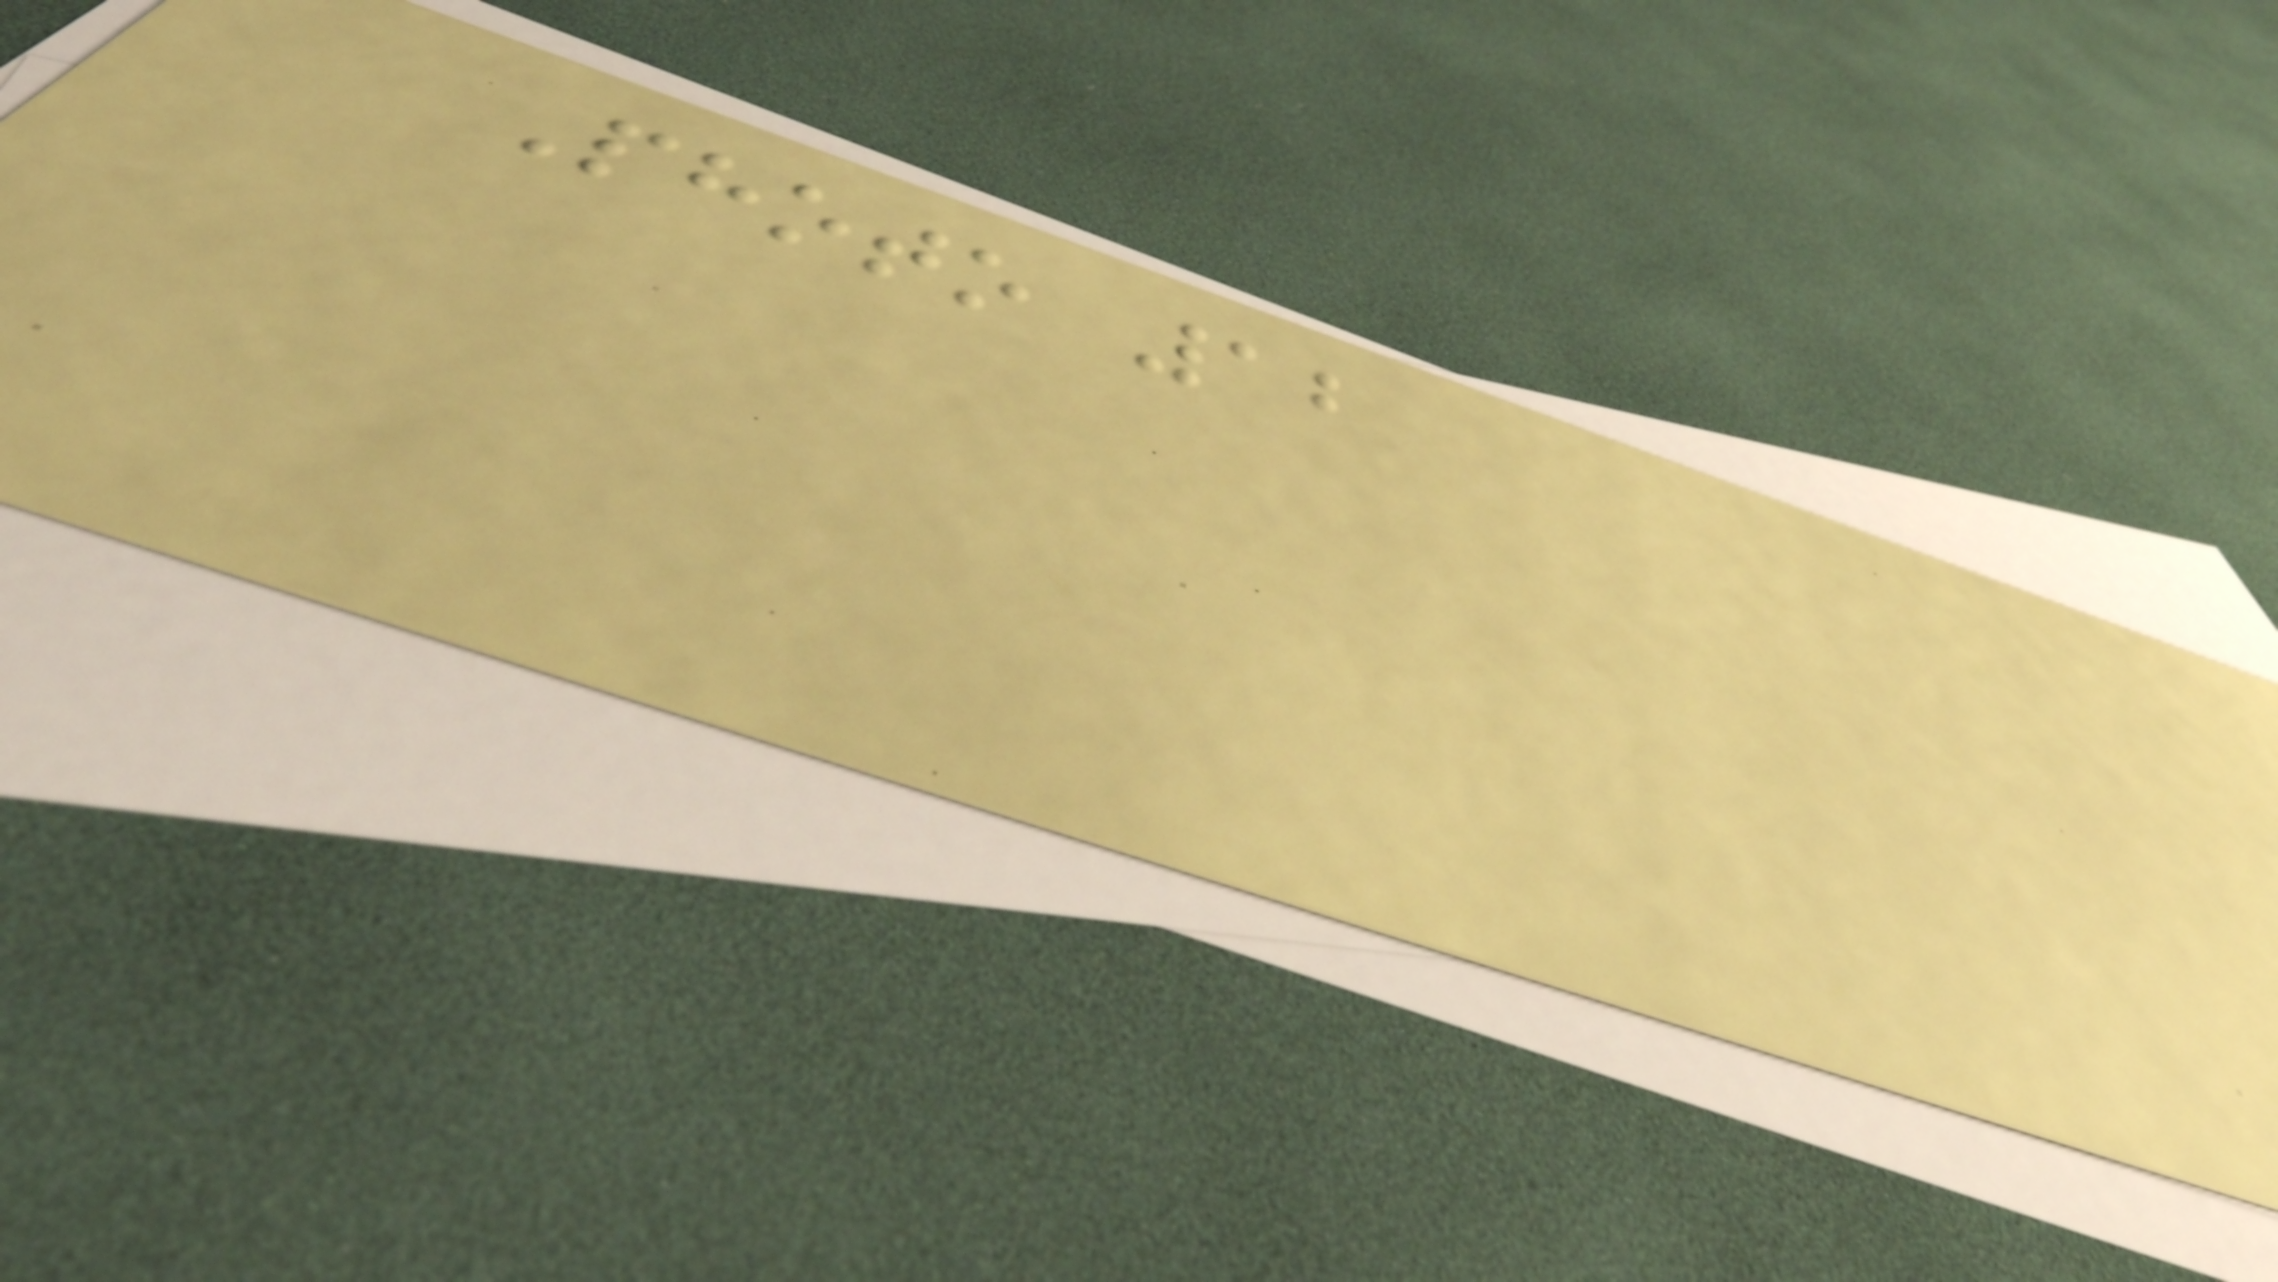Photo 12
